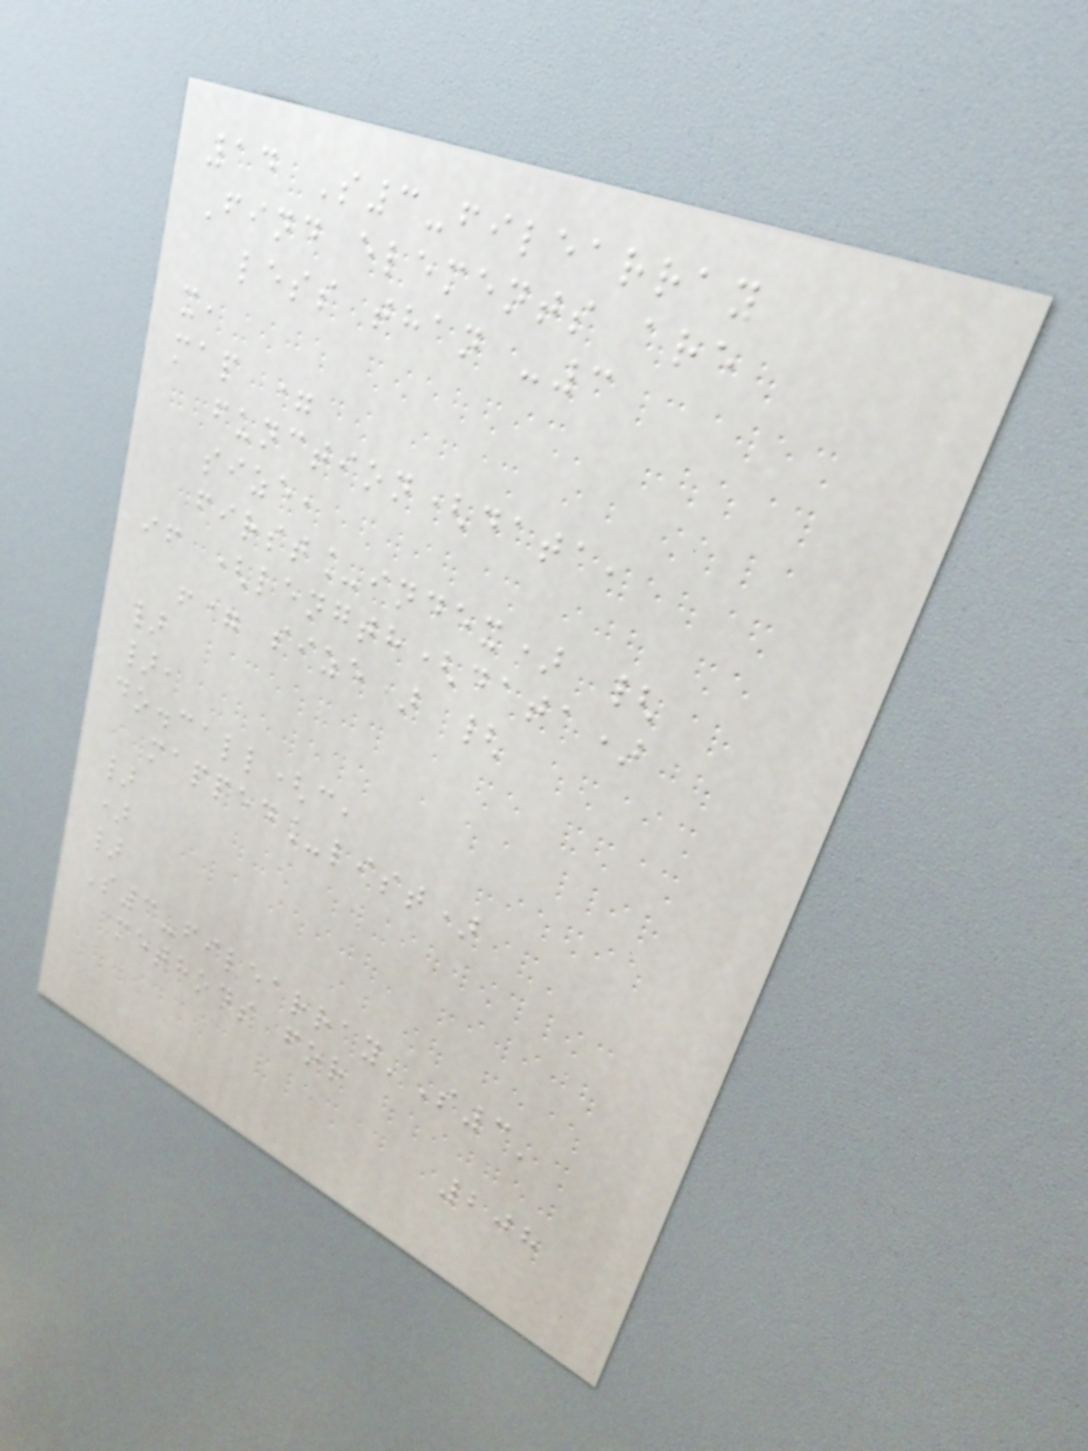14 S3-filearray
Find elements are
less than -3
x,
map =
function(data,
size,
first_index) {
if (length(data)
!= size) {
}
},
do.call(c,
mapped_list)
}
)
}
S3-filearray'S3'
methods for
208
